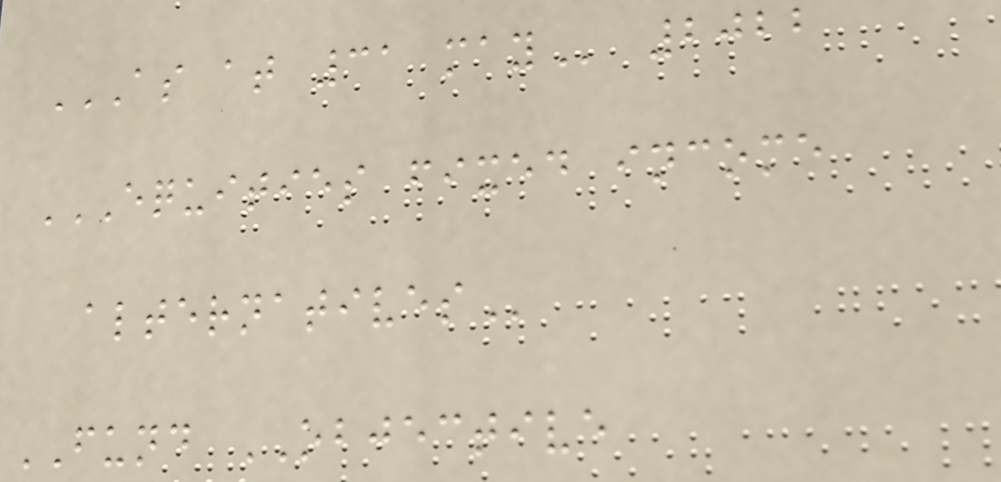AS AT 31 MAY 2022
EQUITIES FIXED INCOME
ALTERNATIVES
FUND OBJECTIVE
